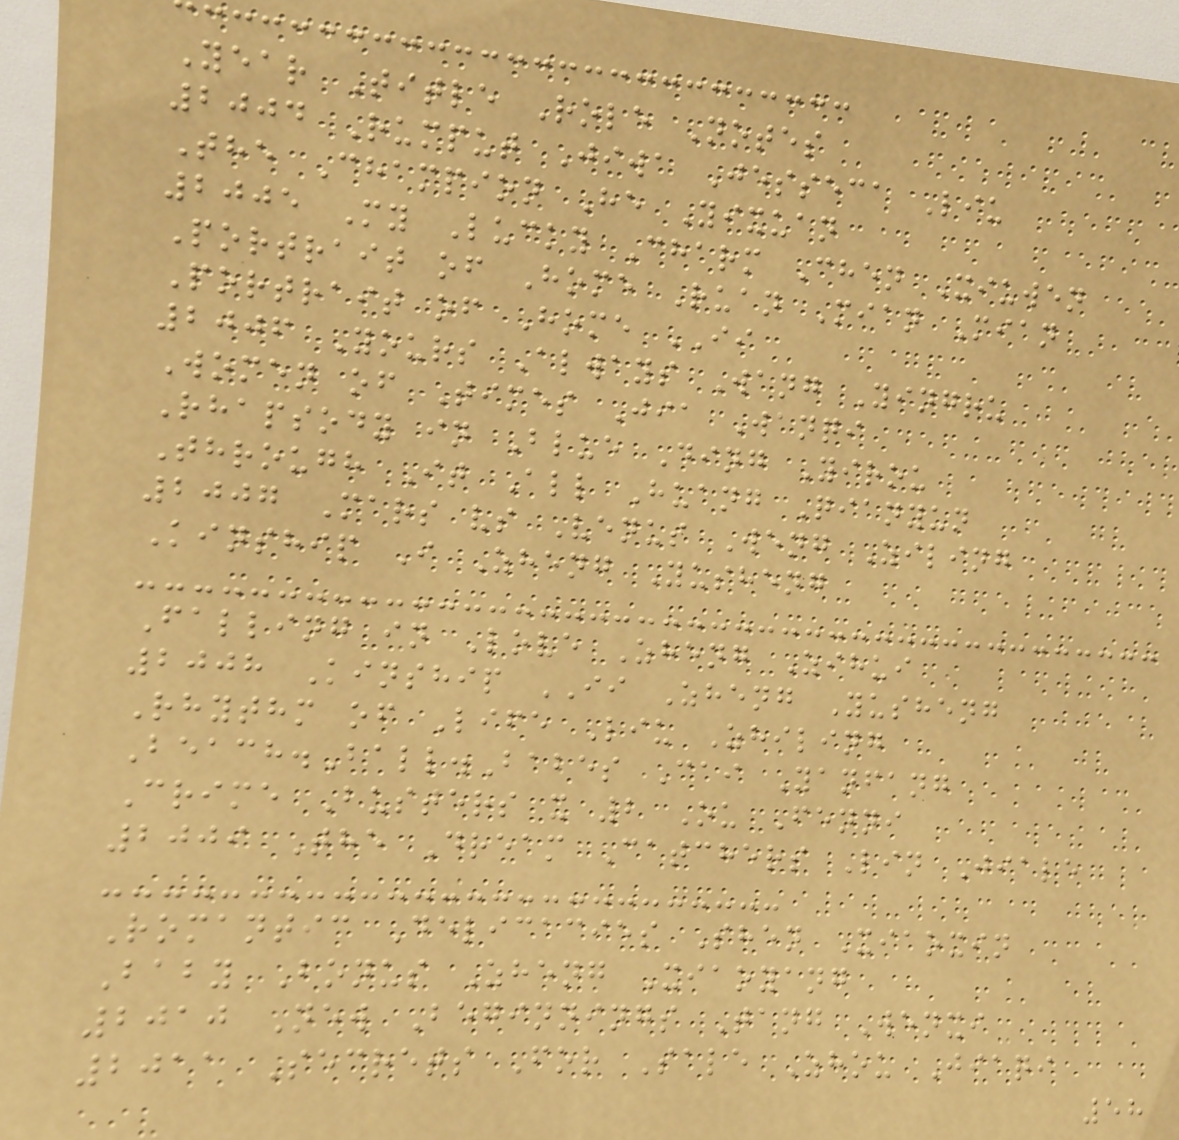Year Title Role Notes
2004 Rumput Jiwa Jesseca Liu
The Champion He Yixuan
2005 My Lucky Charm Chen Xiuwen
Portrait of Home Ruan Mian Mian
Portrait of Home II
2006 Yours Always Wang Yingru
Women of Times Jia Wanqi
Rhapsody in Blue Ding Yirou
Through It All Huang Qianyun
2007 Mars vs Venus Weng Ziling
Kinship I Zheng Yusheng
Falling in Love Zheng Zihui
2008 Kinship II Zheng Yusheng
Rhythm of Life Liu Zhiling
Beach.Ball.Babes Cai Yanfang
Crime Busters x 2 Ou Fenni
2009 The Dream Catchers Lin Jiale
Romantic Delicacies Shen Xiaoxin
Baby Bonus Zheng Xiaoyang
2010 New Beginnings Tang Wenxi
2011 Secrets For Sale Zhou Jiaqi
58
